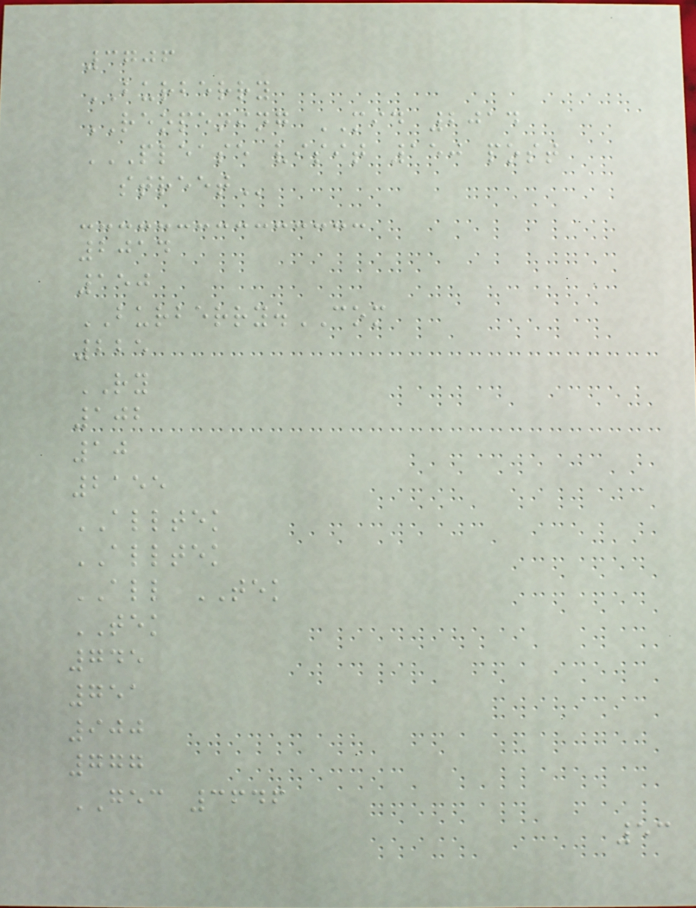3706
BURBERRY
REOPENING MID 2014
PLEASE VISIT 150 POST
STREET
2014
150
BURBERRY.COM
225
RY
102
10
2155
ALLTEK
ALLTEK
ALL TEK
TEK
745
751
900
777
GEC 3646
53
